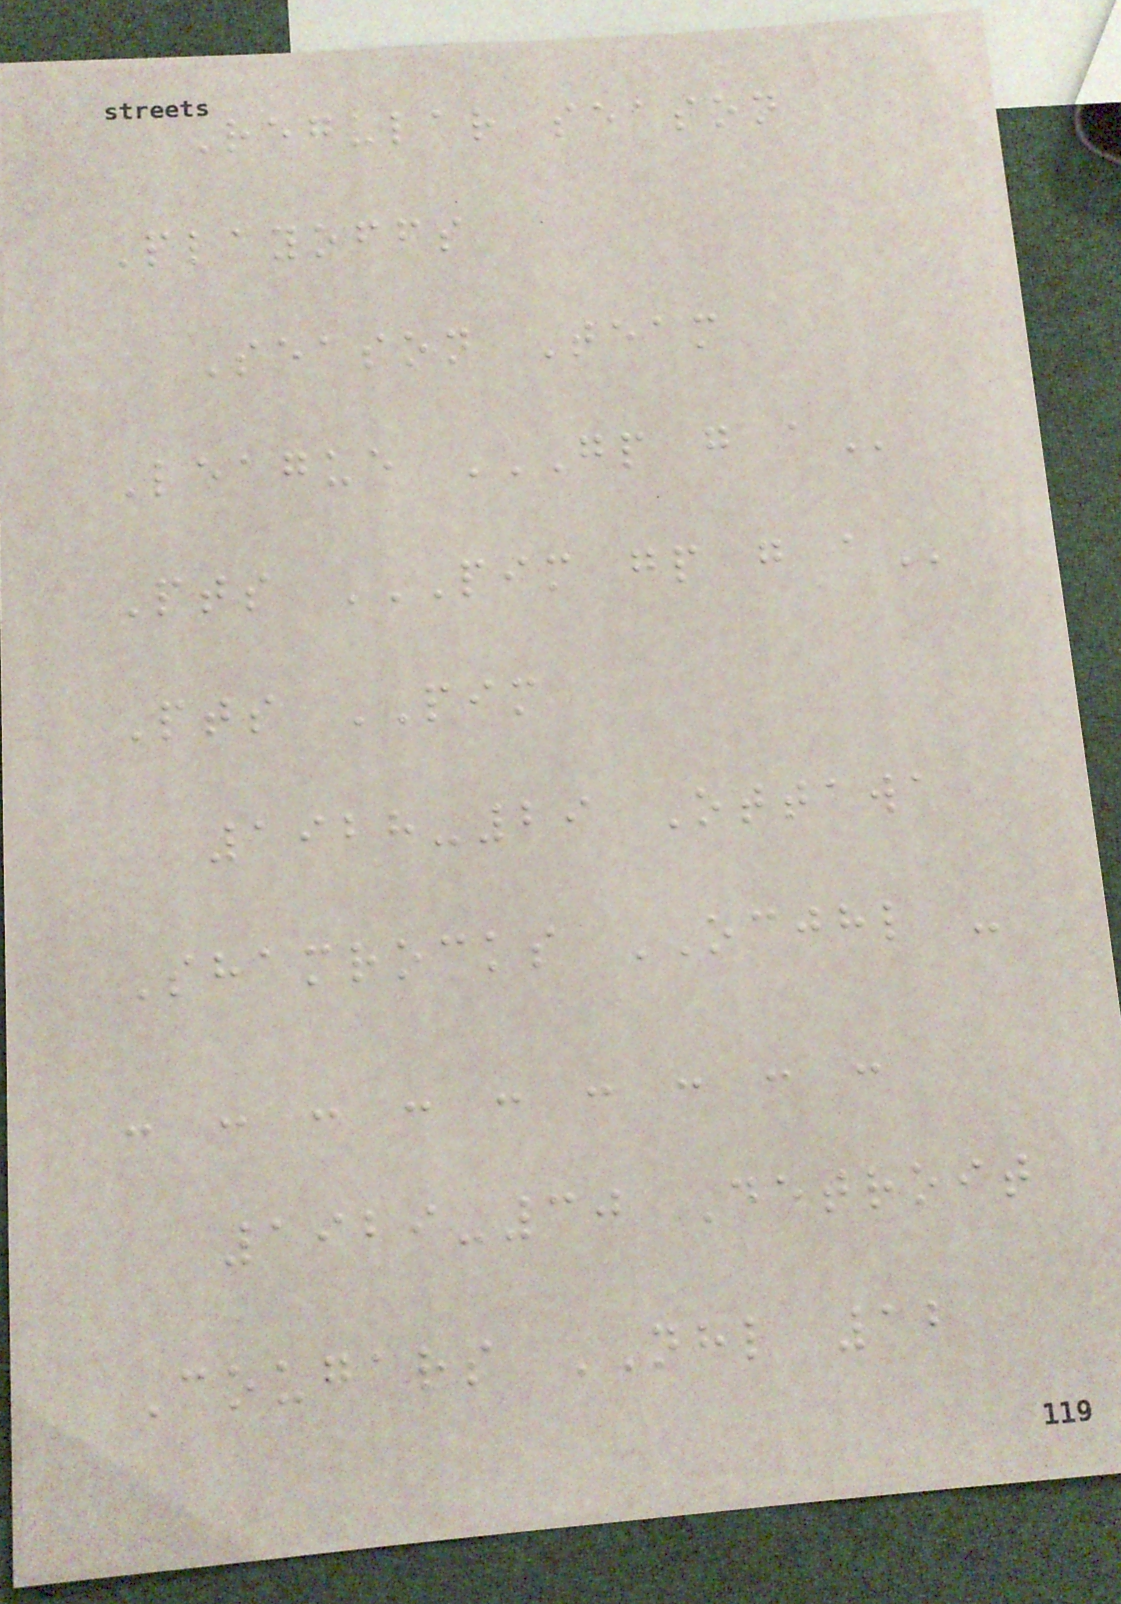Regular season
Playoffs
Season Team
League GP G A
Pts PIM GP G A
Pts PIM
1928-29 Ottawa
Shamrocks OCJHL -
- - - - - - - - -
1929-30 Detroit
Cougars NHL 12
